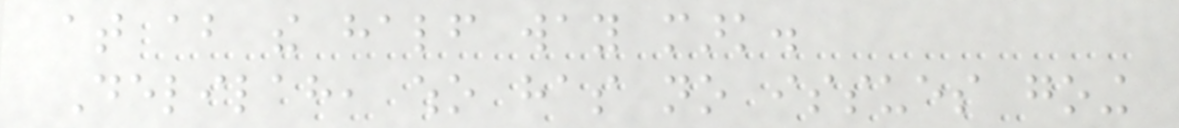at about the half way mark.
Delilah, who has no issues going
